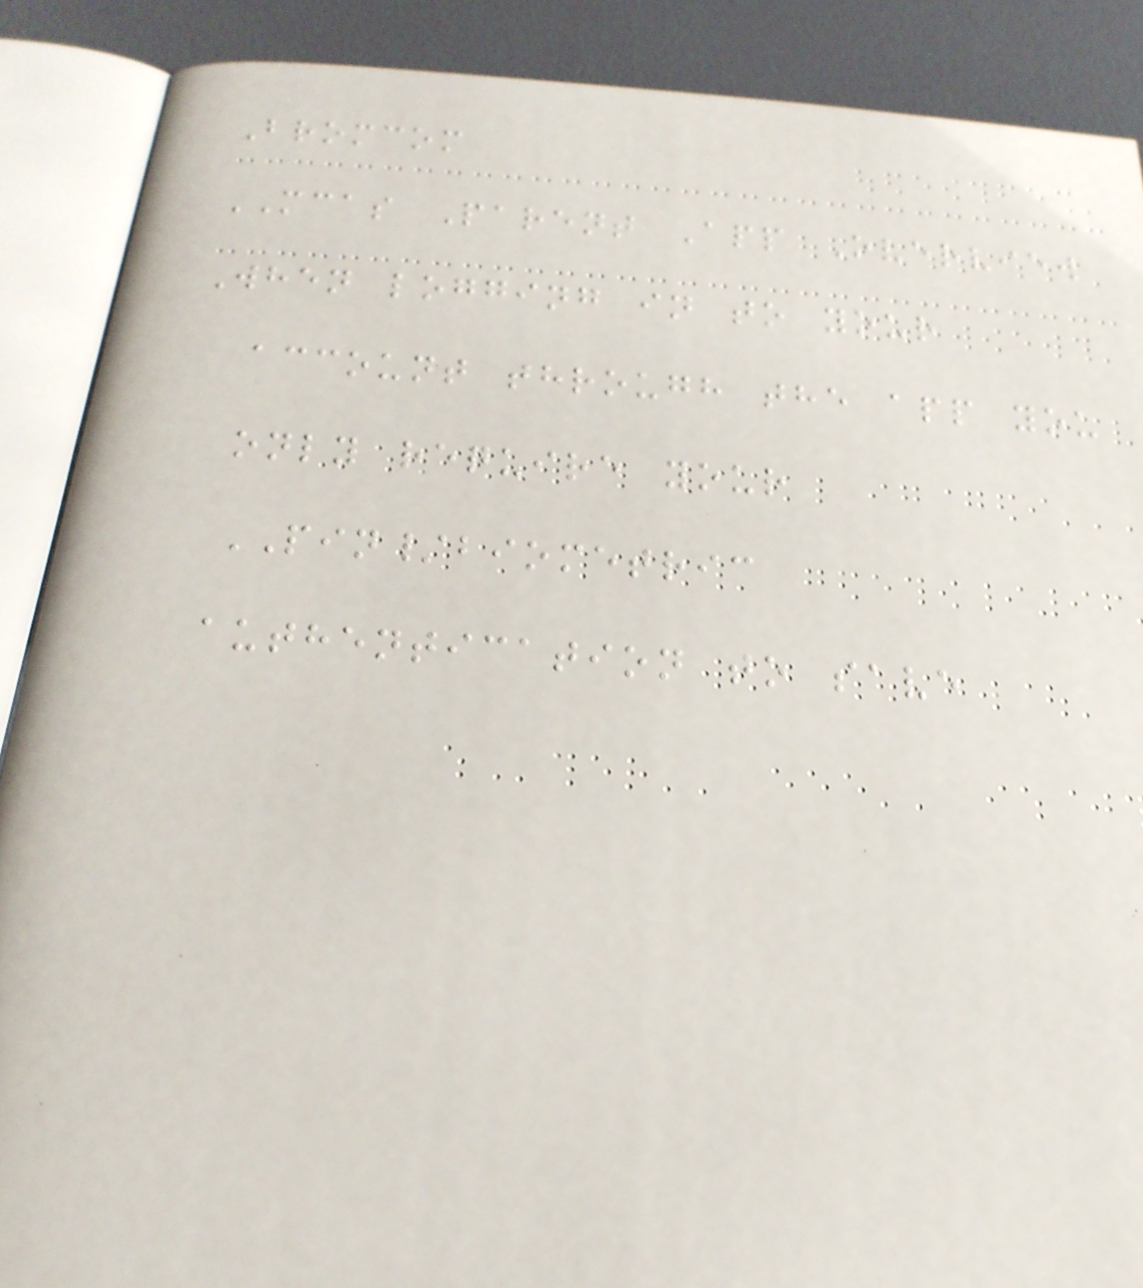Bromcom
MCAS Parent App Overview
When logging in to your
account through the app you
only require your
PIN/biometric
authentication to save
